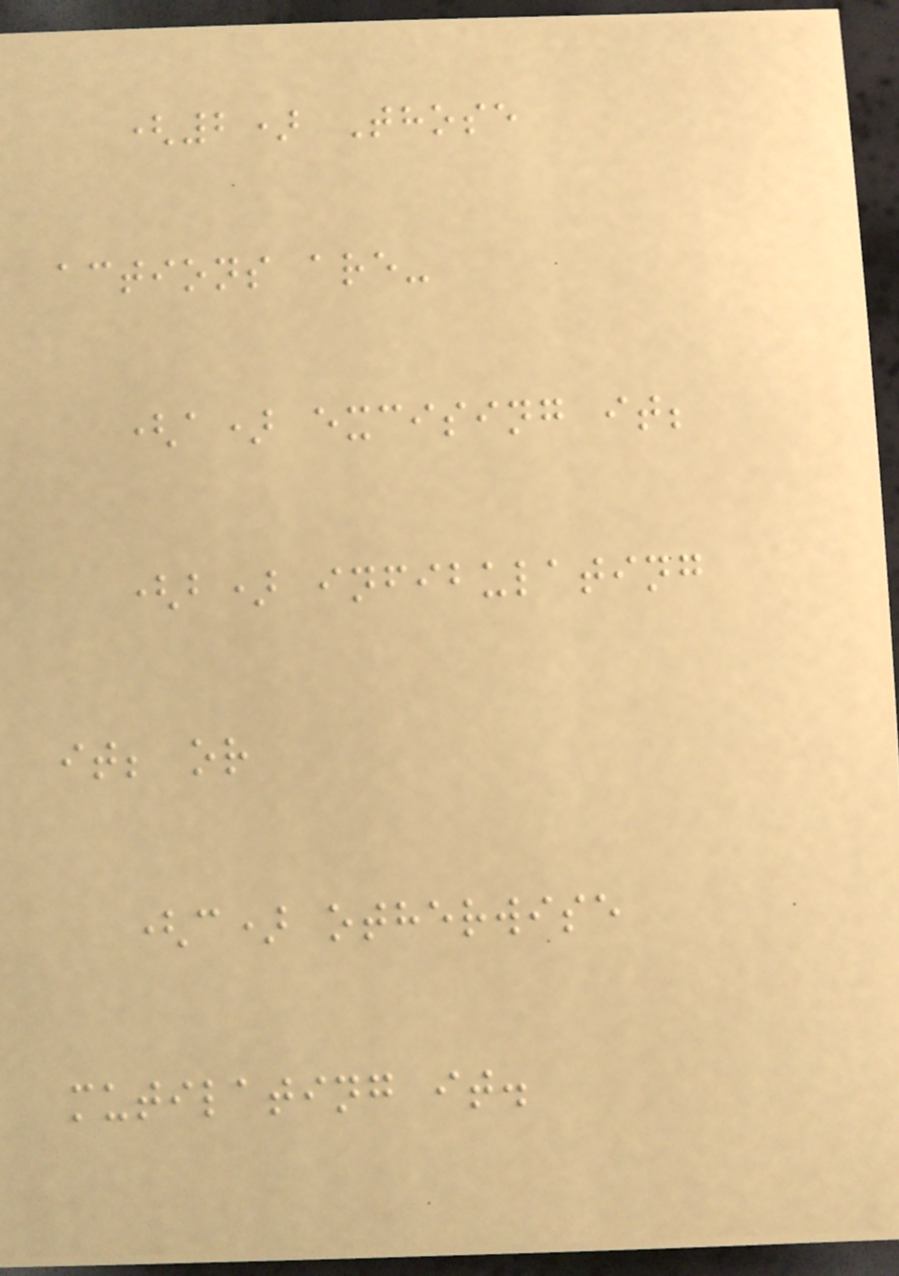(2) Those
actions are-
(a) excising it;
(b) infibulating
it; or
(c) otherwise
mutilating it.
